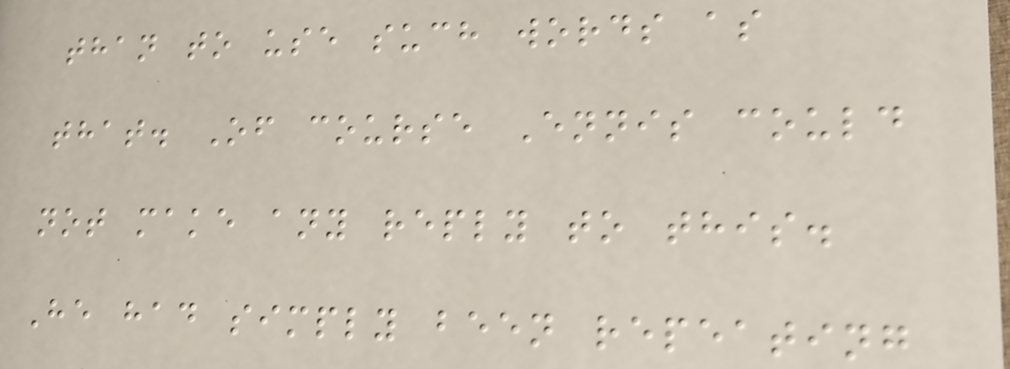than to use such words as
that. Of course Ennis could
not make any reply to this.
He had simply been repeating
